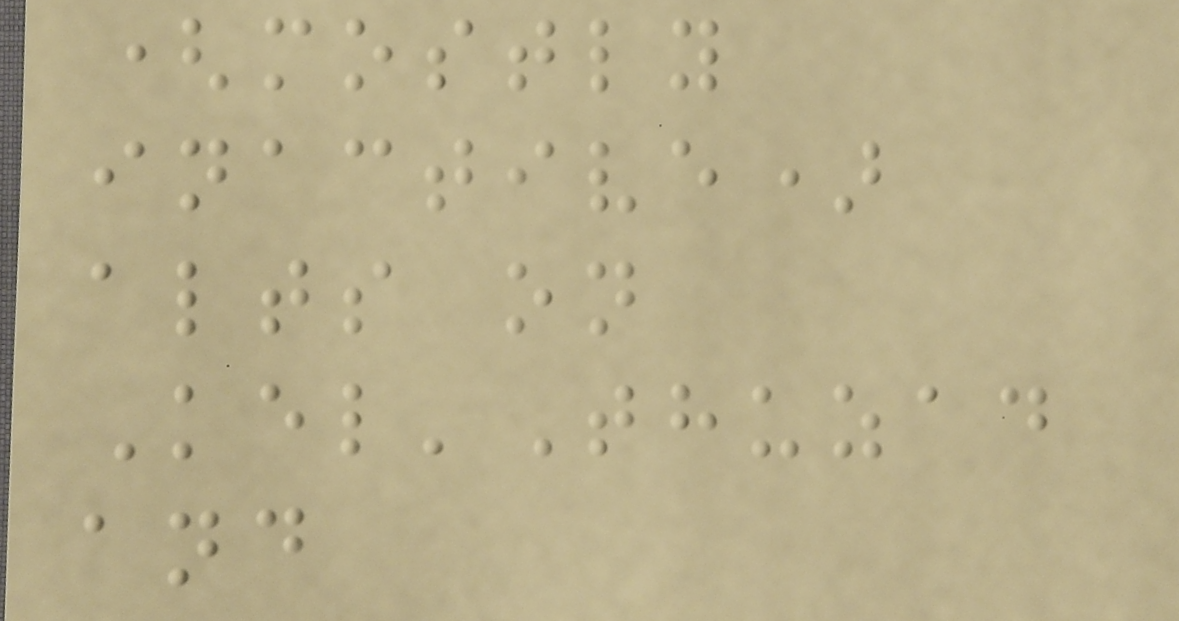(mostly
inactive)
alts on
Kel'Thuzad
and
